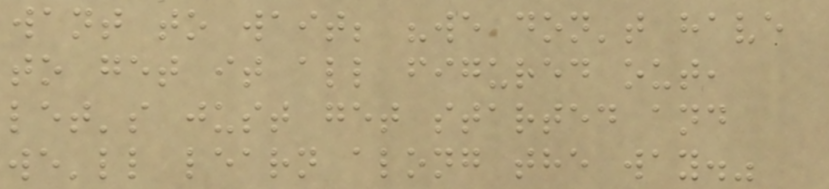want to wait; "we don't have
to get it all figured out,
let's just get started and
we'll learn along the way."
